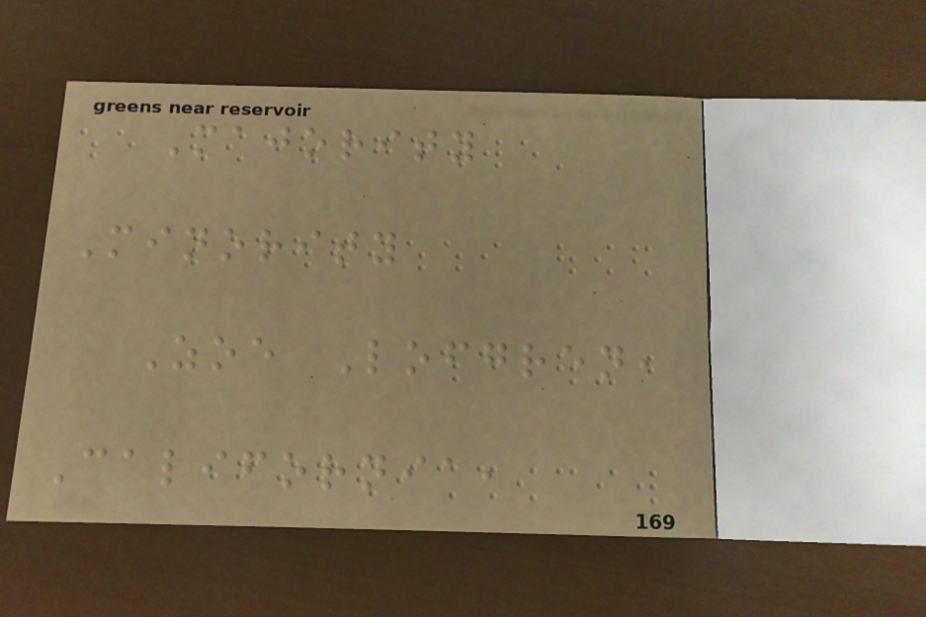Majority
Minority
Zoe Lofgren,
California,
